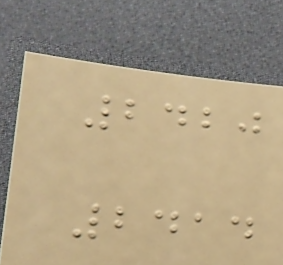2420
2414
